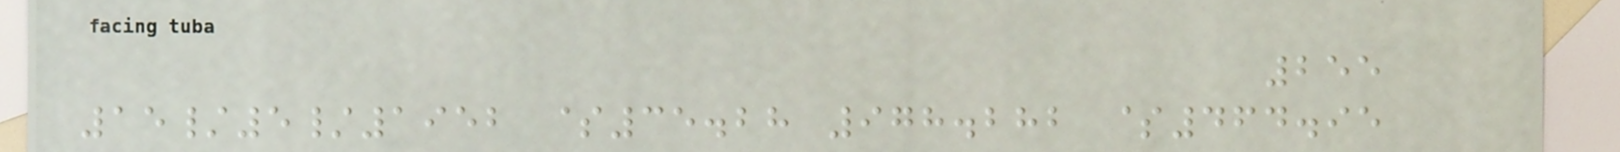255
15/5/1952 $35.28 978.282 $464.95
